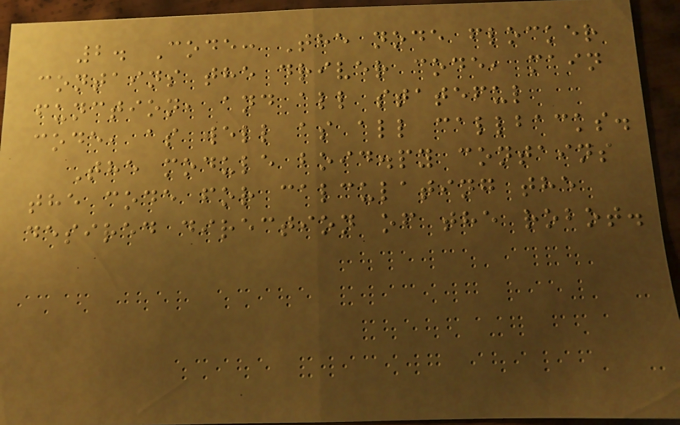2. Code: The node flocker
contains the driver code, main
function, and all stateful
code, as well as all callbacks.
The module boid.py contains
the code for calculating the
desired direction of the robot.
